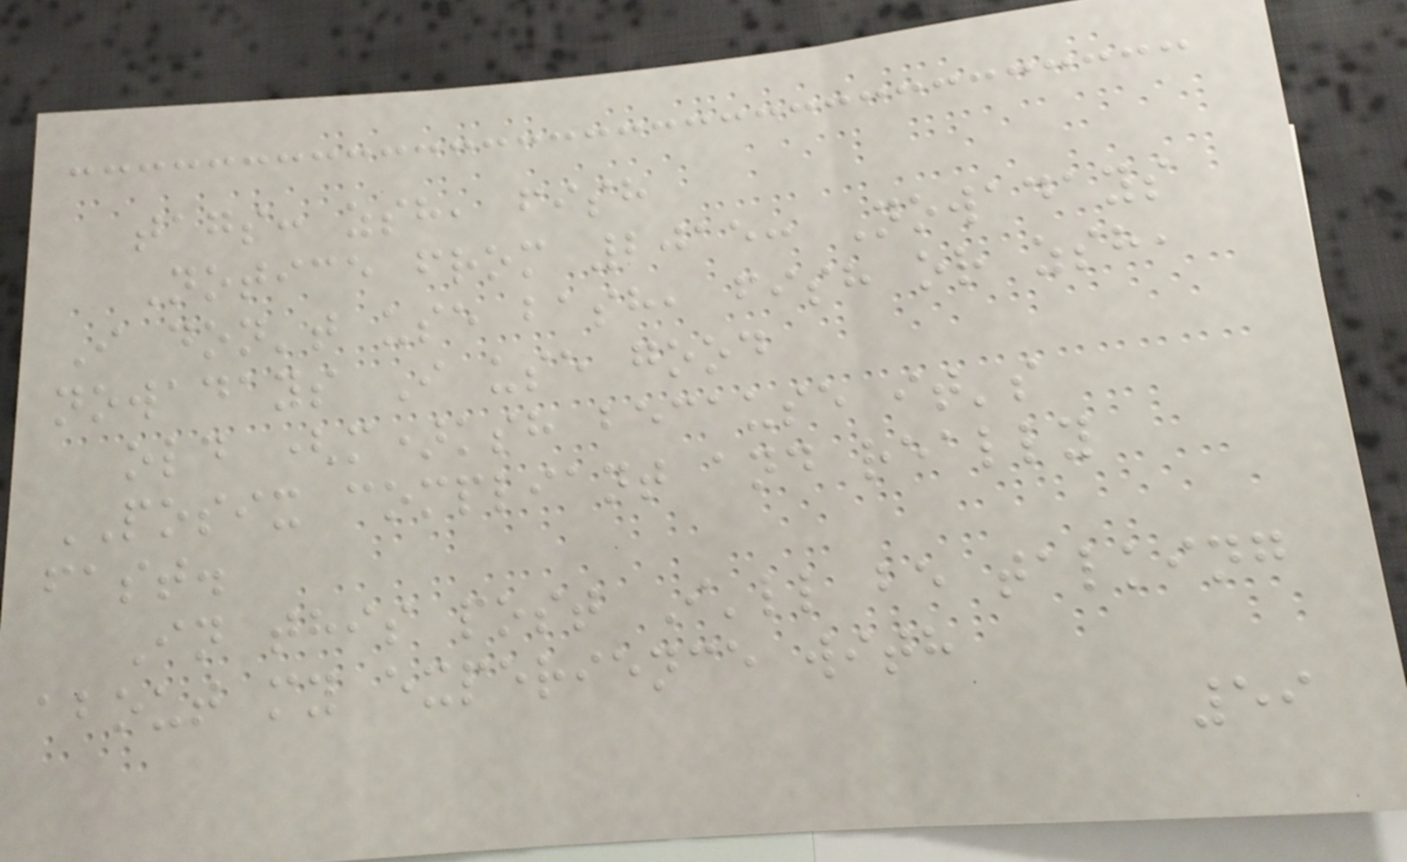tags: zsh, fish
Notice from 2015: Nowadays
I don't use bash, fish or zsh,
nowadays I use good
old (m)ksh because it's
POSIX compliant and really
fast.
In this post I'll be talking
about my experience with
59
